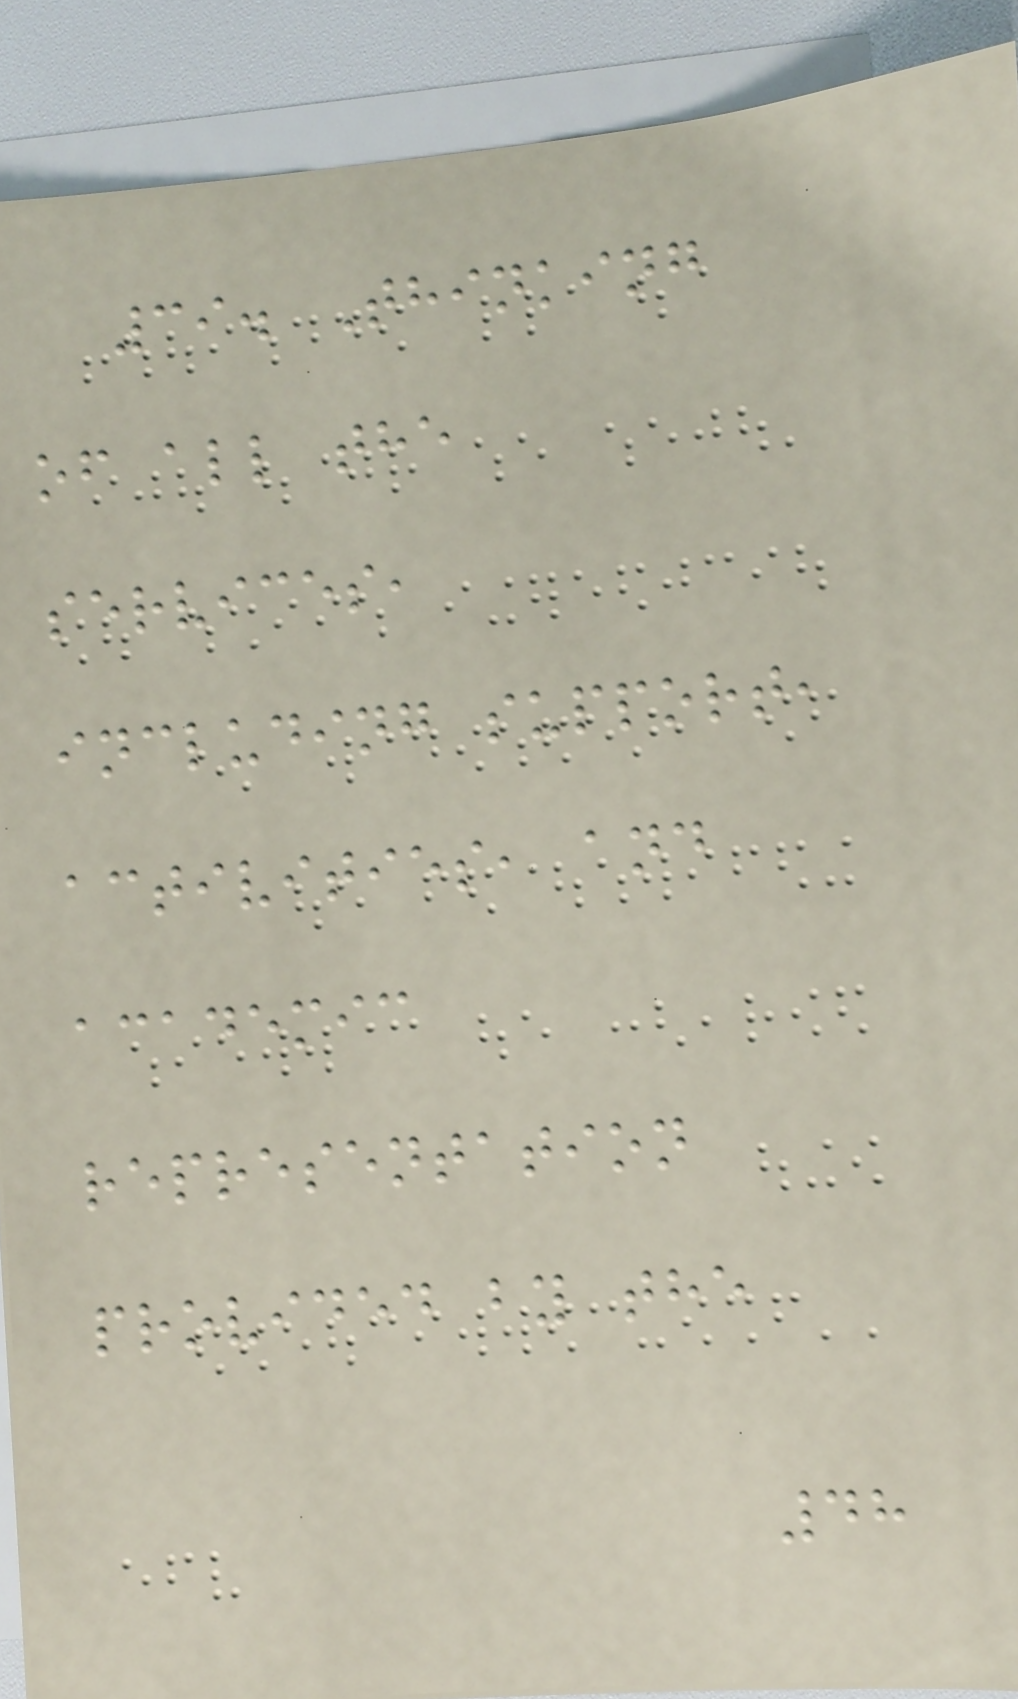39. Thinking
of all the
services,
including support,
activities, and
academic
representation
provided by the
48
